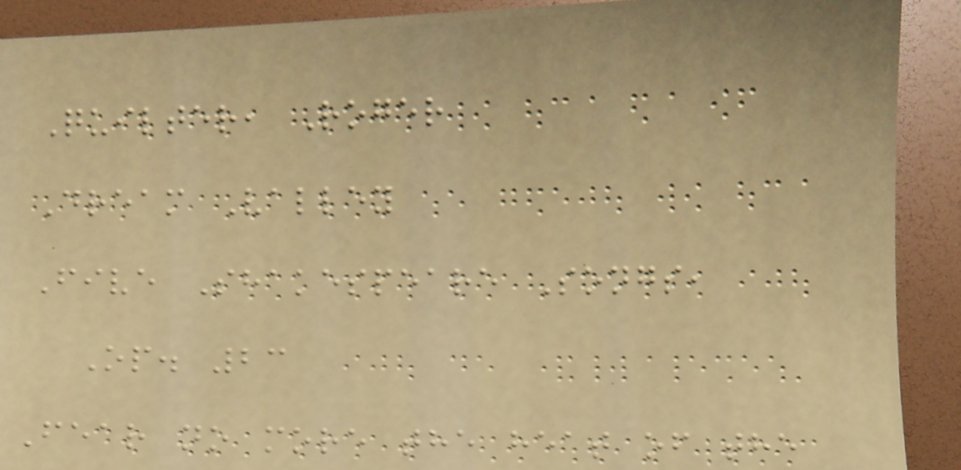Quilter, Roger
Dream Valley
Five Shakespeare Songs,
Op. 23
Fear no more the heat of the
